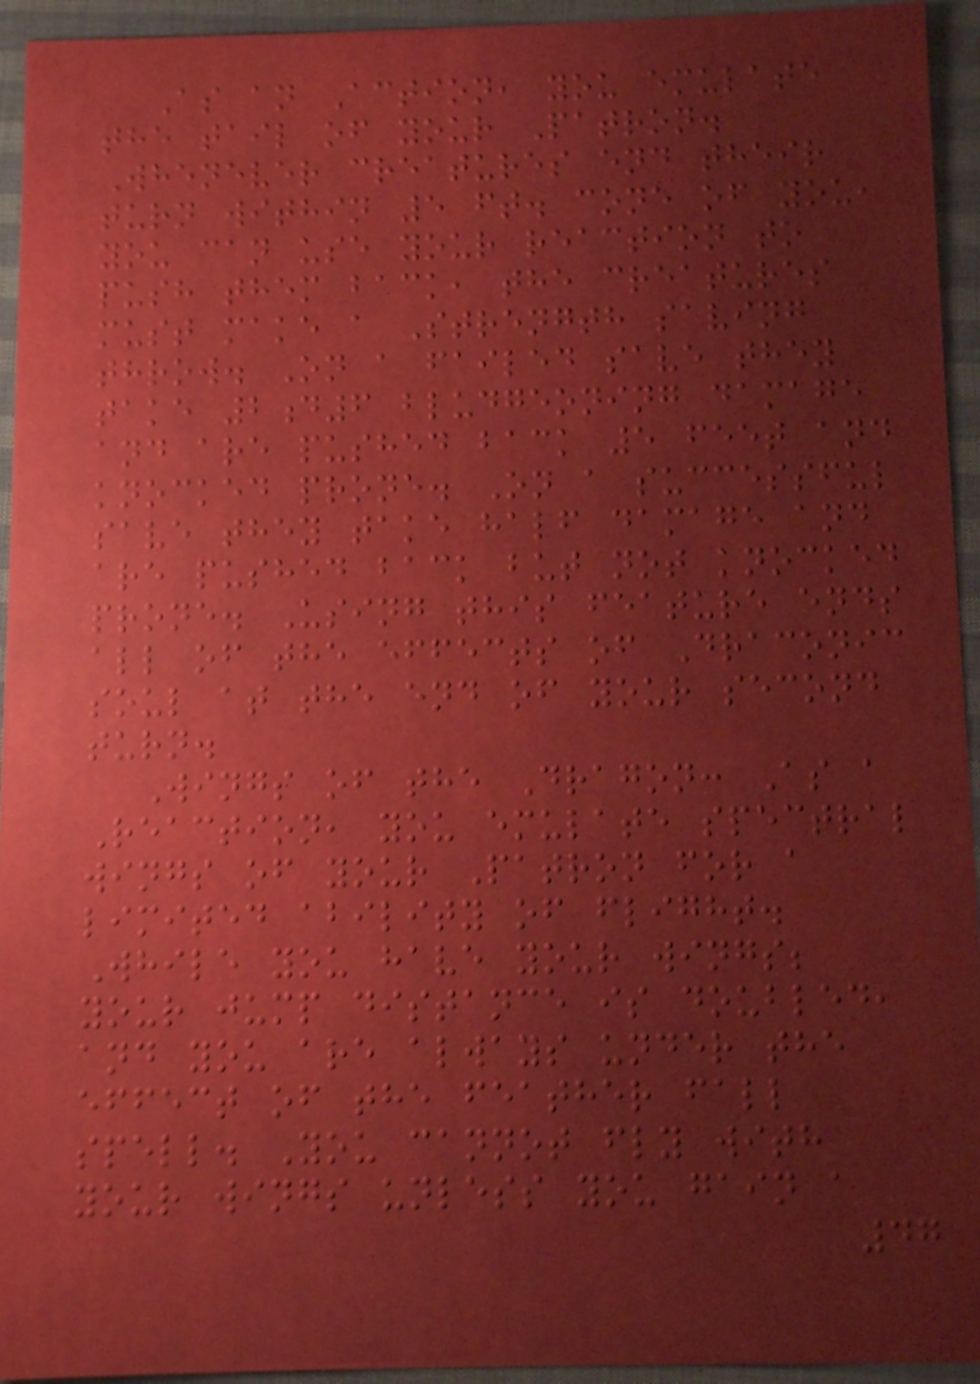As an Action, you emulate
the tail of your Patron.
Whenever creatures end their
turn within 5 ft. cone of you,
you can use your reaction to
push them back, the creatures
must make a Strength saving
throw. On a failed save they
take 2d6 bludgeoning damage
and are pushed back 5 feet and
knocked prone. On a successful
save they take half damage and
are pushed back but not knocked
prone. Using this feature ends
all of the effects of Draconic
soul at the end of your second
turn.
Wings of the Dragon: As a
Reaction, you emulate spectral
wings of your Patron for a
limited ability of flight.
While you have your wings;
your jump distance is doubled,
and you are always under the
effect of the feather fall
spell. You cannot fly with
your wings unless you gain a
47
